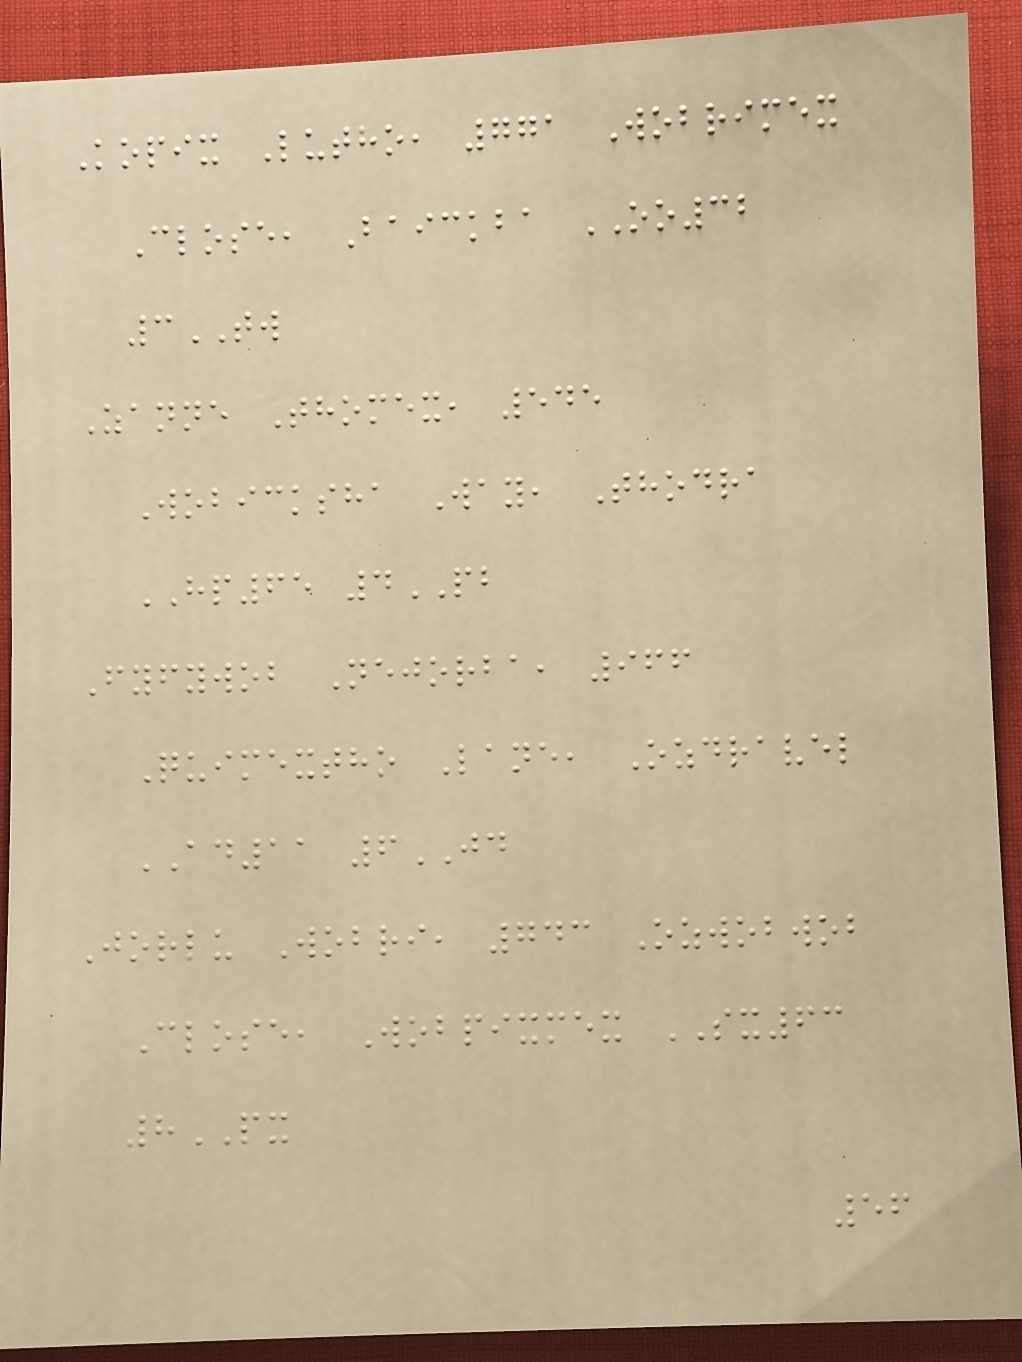Kopix Lutho, 771 Wobrimex
Close, Baickba OO32
3TW
Zanne Thomex, 545
Wobicksha Way, Thodra
HP65 4PB
Fyfywob Nejorba, 966
Quimextho Lane, Ozdravel
AD11 6JD
Jorlu Wobri, 743 Ozwobwob
Close, Wobpixmex SX63
8PX
56
